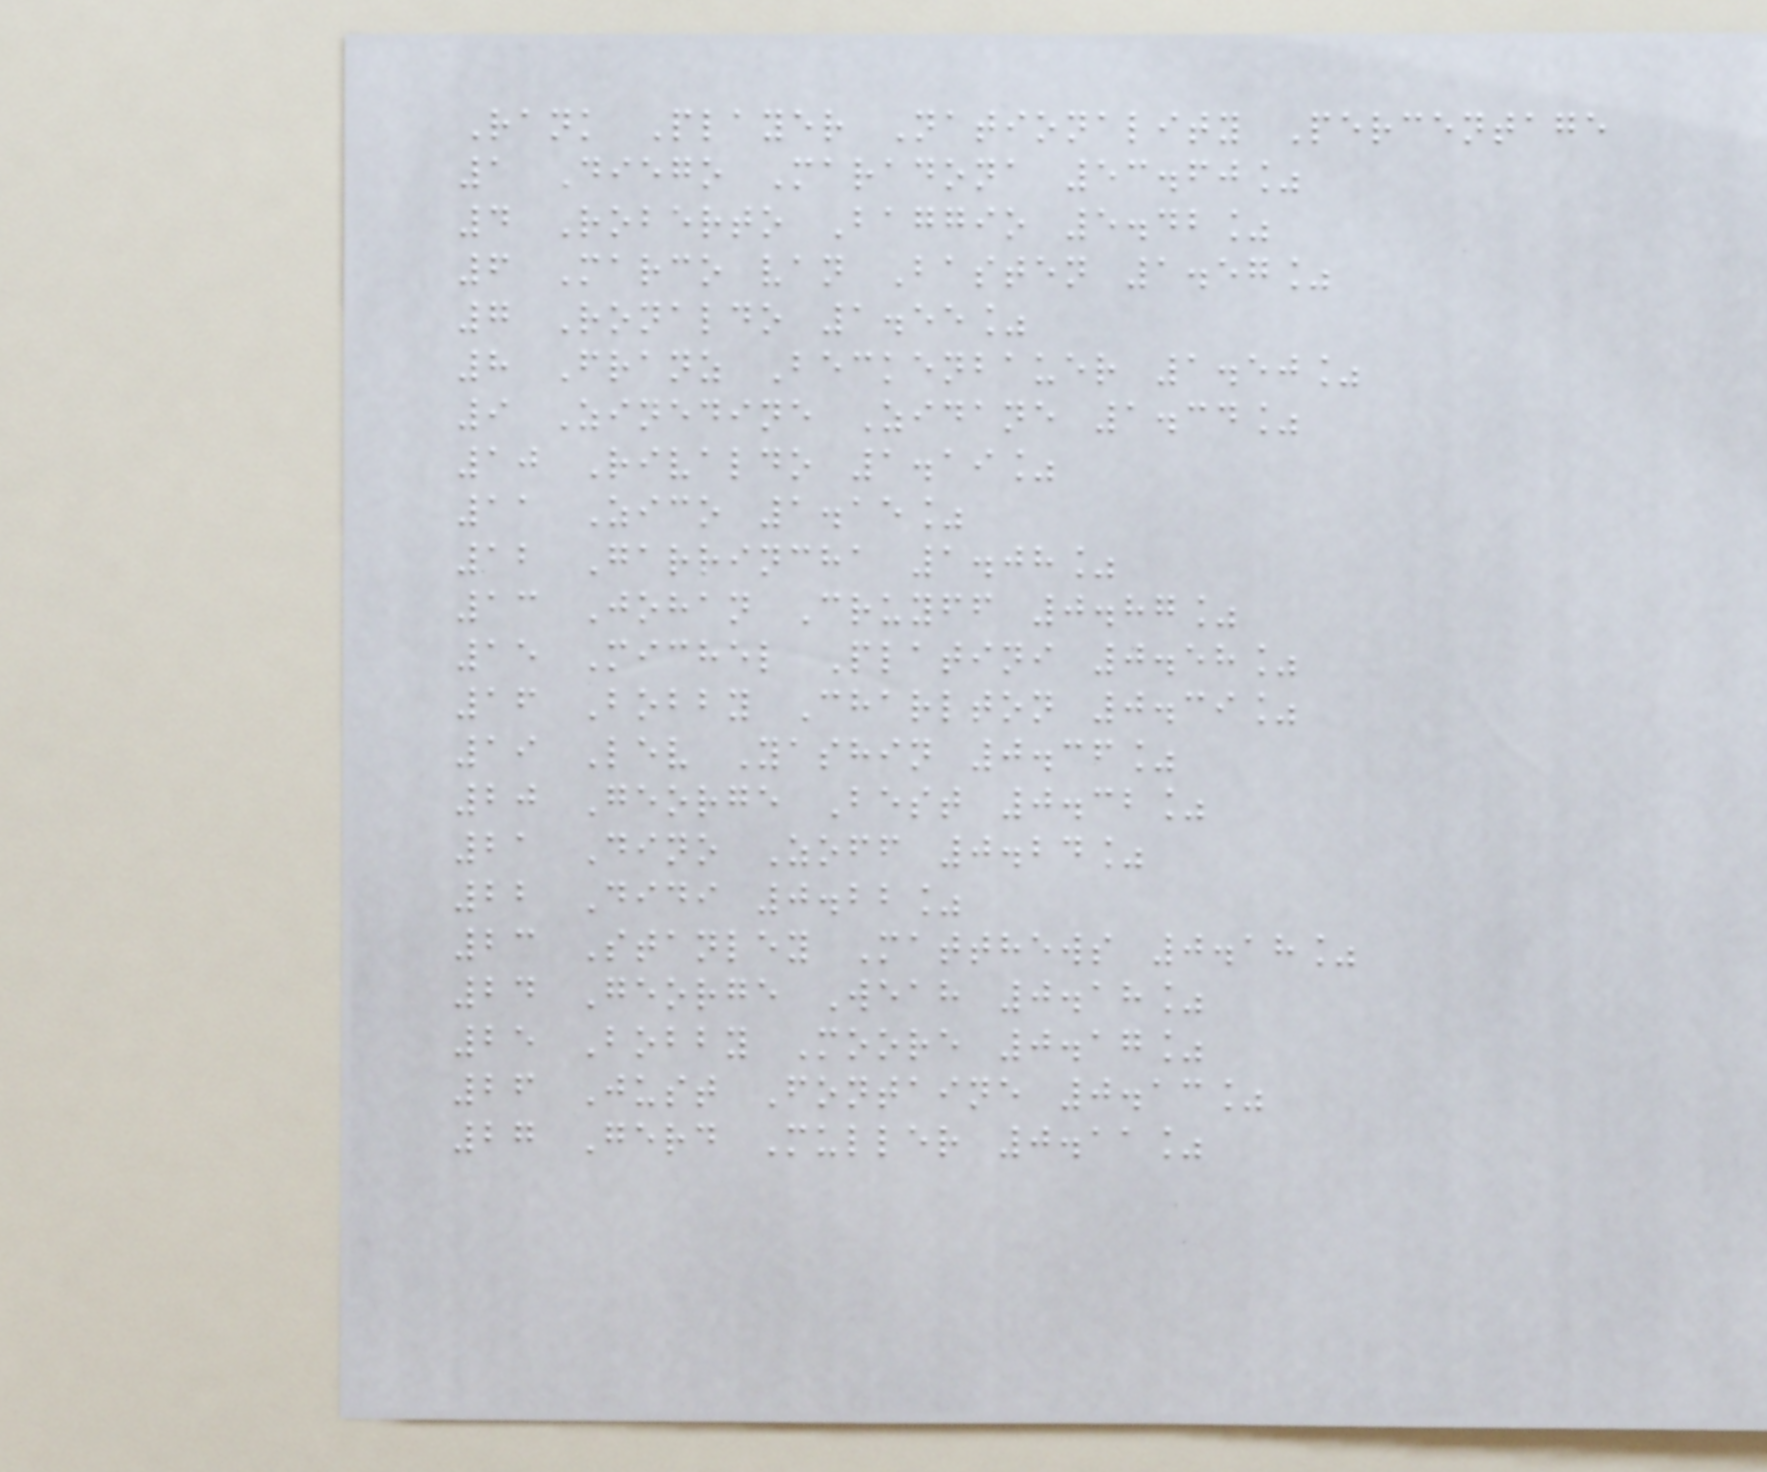Rank Player Nationality Percentage
1 Diego Maradona 53.60%
4 Roberto Baggio 5.42%
6 Marco van Basten 1.57%
7 Ronaldo 1.55%
8 Franz Beckenbauer 1.50%
9 Zinedine Zidane 1.34%
10 Rivaldo 1.19%
11 Zico 1.15%
12 Garrincha 1.08%
13 Johan Cruyff 0.87%
15 Michel Platini 0.58%
16 Bobby Charlton 0.39%
19 Lev Yashin 0.36%
20 George Best 0.32%
21 Dino Zoff 0.24%
22 Didi 0.22%
23 Stanley Matthews 0.18%
24 George Weah 0.18%
25 Bobby Moore 0.17%
26 Just Fontaine 0.13%
27 Gerd Muller 0.11%
